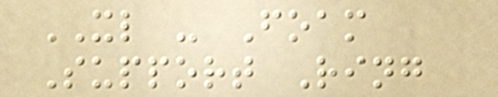XL - Foam
Support Ring
